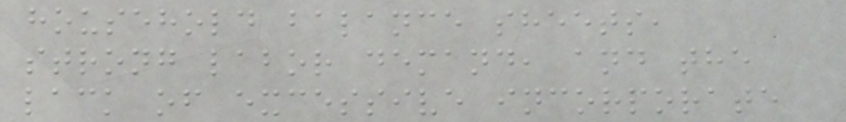household balance sheets,
strong labor demand, and the
lack of excessive incorporate
